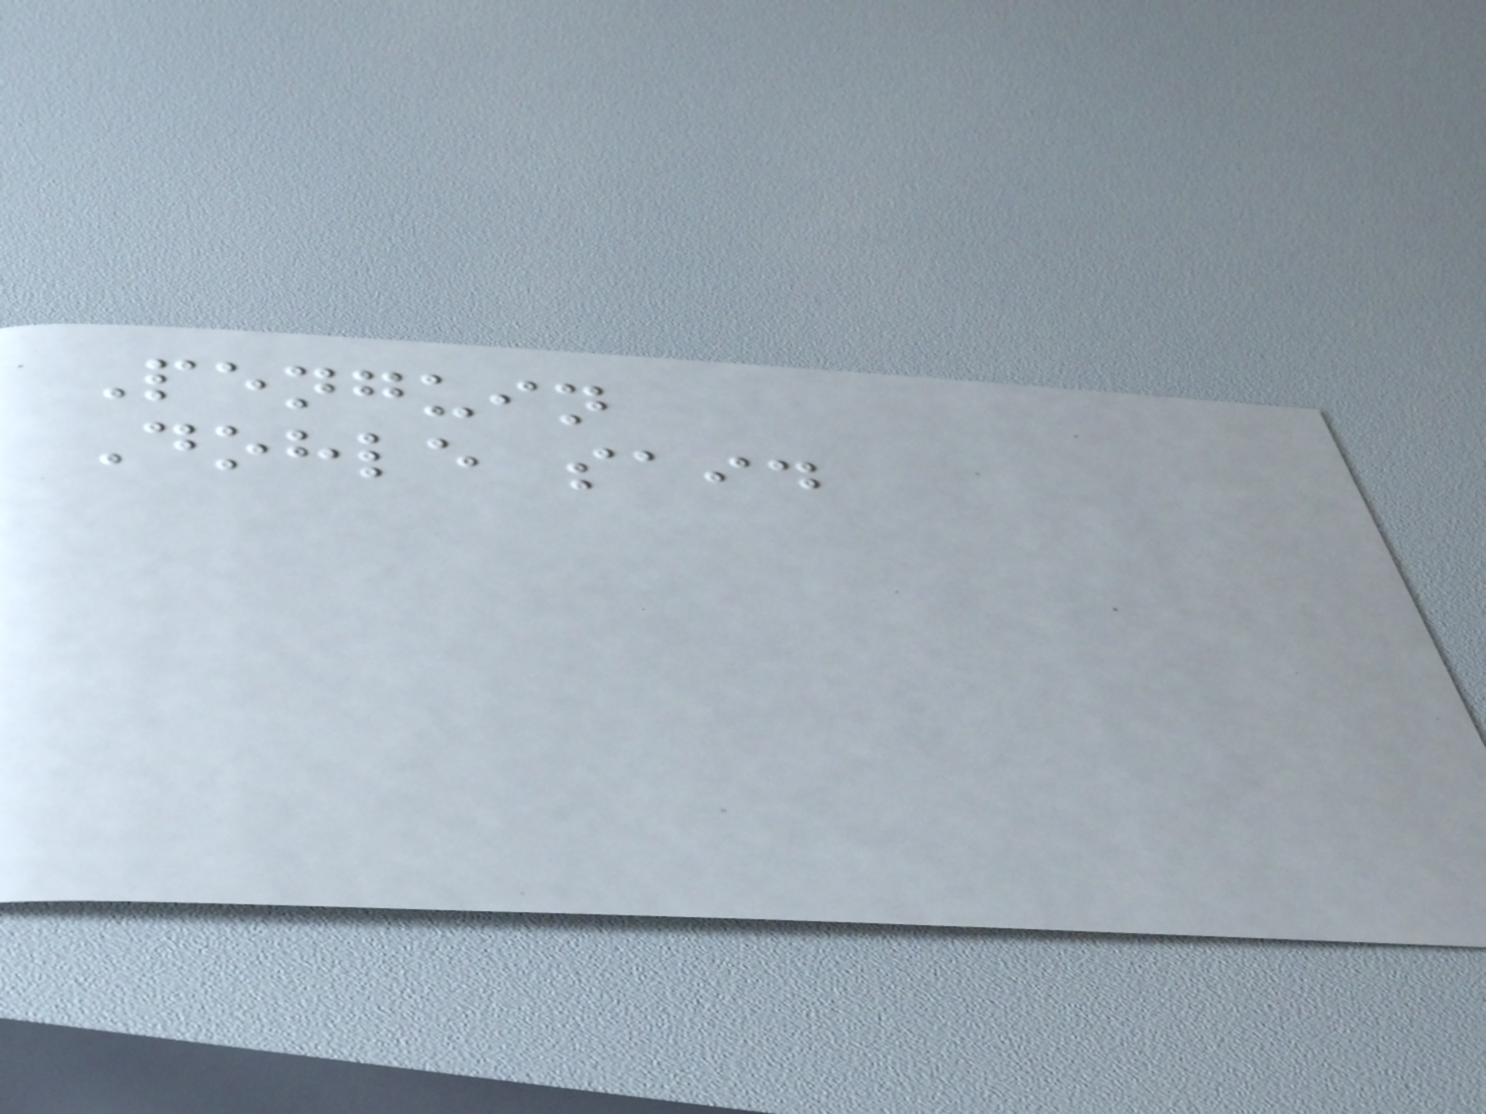Penguin
Dohle said
